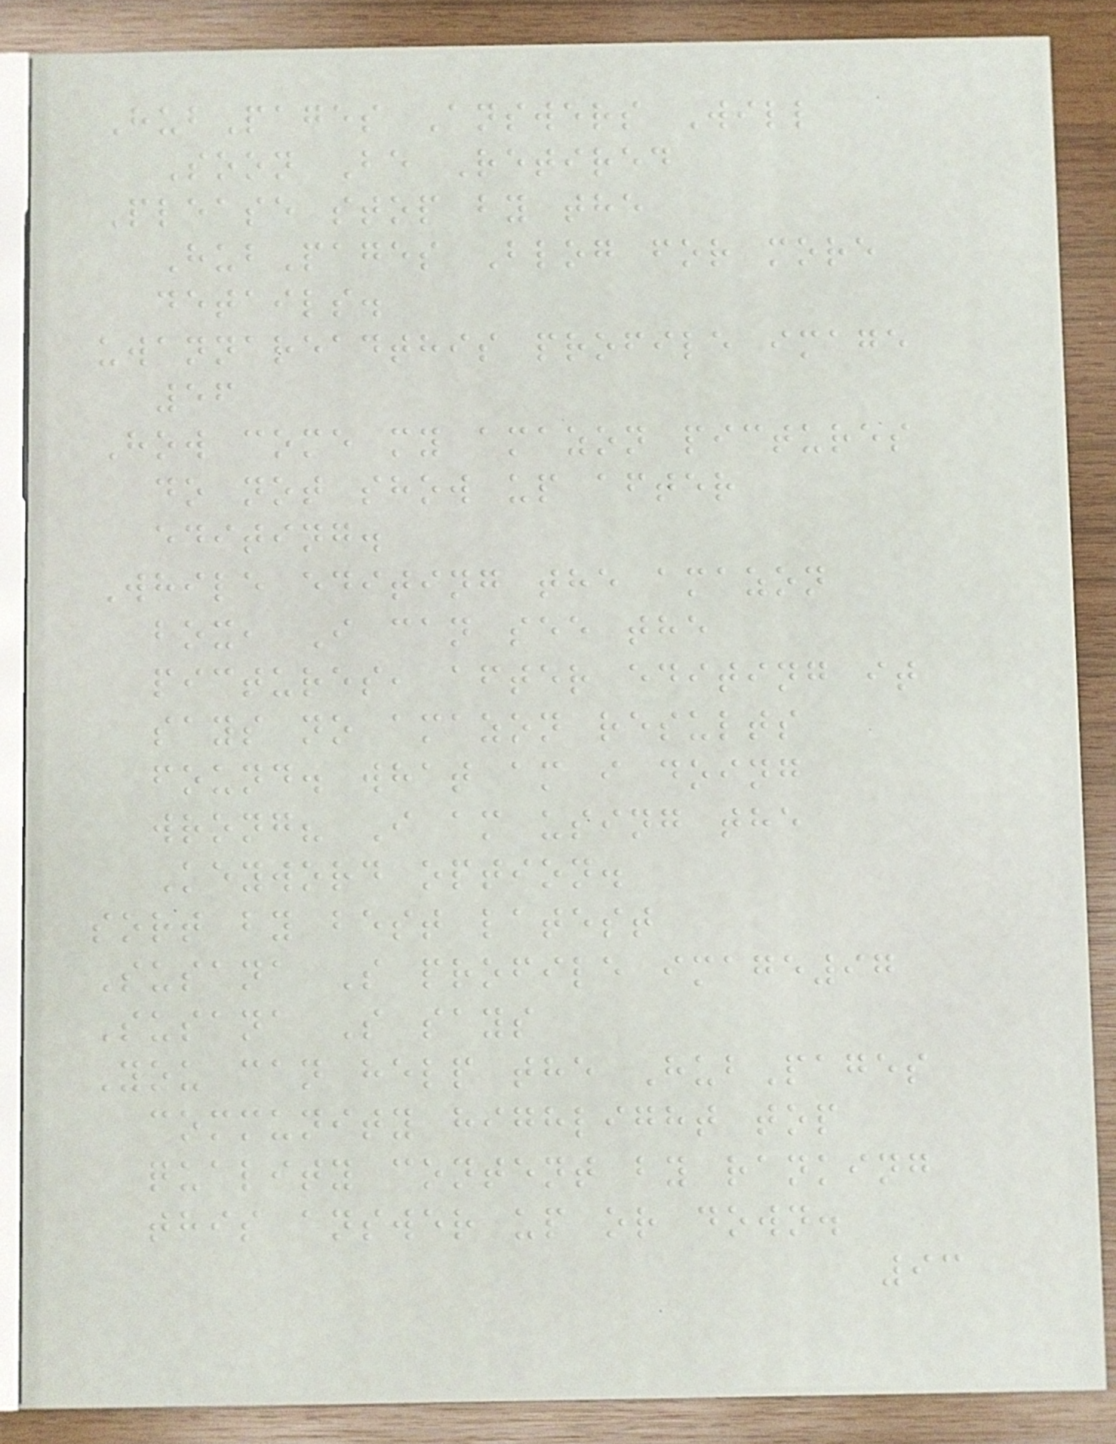HubPages Answers Will
Soon Be Retired
Please stop by the
HubPages Blog for more
details.
uwannareadthis profile image
56
How come my amazon pictures
do not show up after
editing.
While editing the amazon
box, I can see the
pictures, after editing it
says no amazon results
found. what am i doing
wrong? I am using the
Keyword option.
sort by best latest
Susana S profile image97
Susana S says
You can help the HubPages
community highlight top
quality content by ranking
this answer up or down.
93
